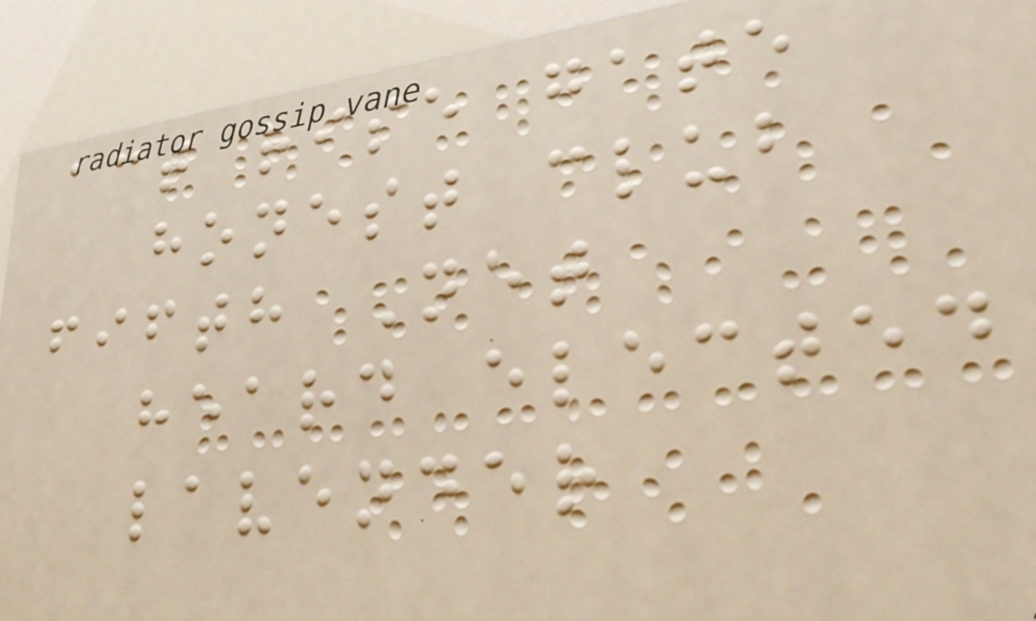act rise gate
honest club
fifth Net
heard elected
lavender
